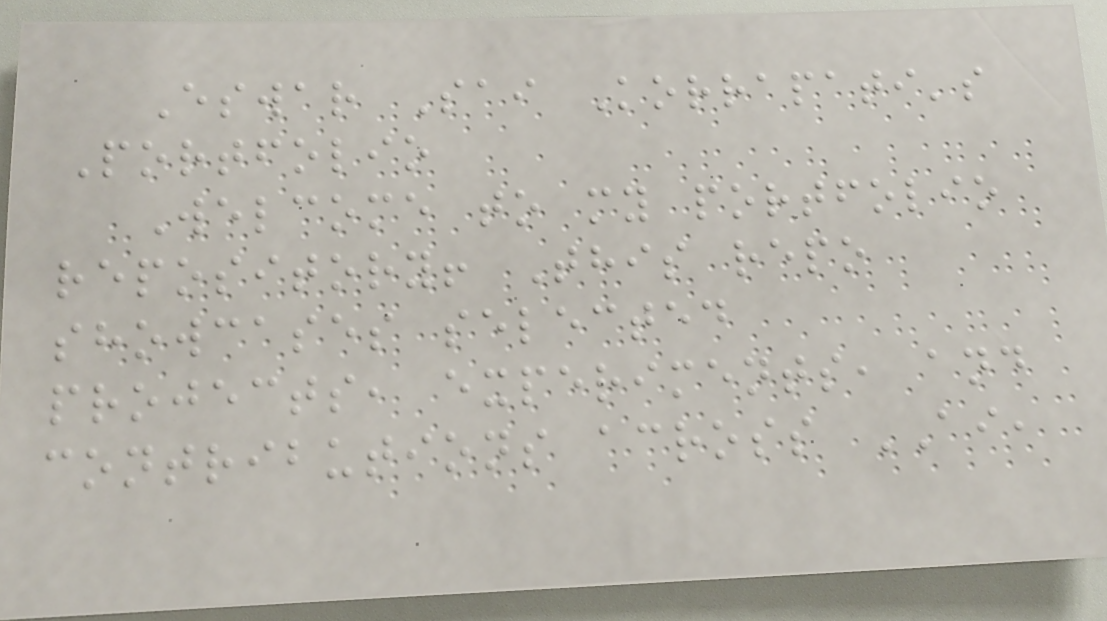Eswar Sai Korrapati's
Portfolio
Welcome to my portfolio
repository! This repo
showcases selected
projects, experiments, and
contributions across AI,
